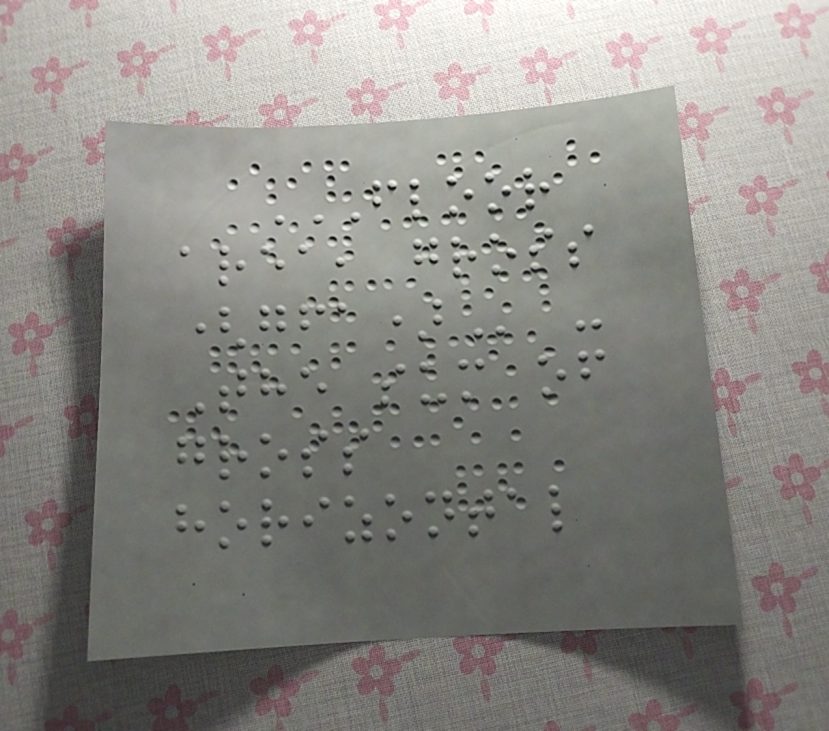FLOOR
AREA, GROSS
(GFA) -
The sum of
gross
horizontal
